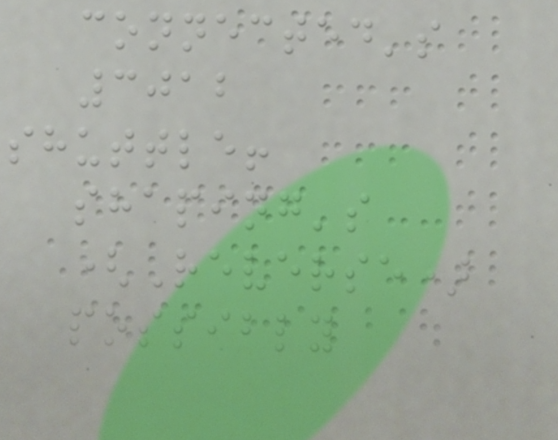connected's
3012
shuttle!
shaping's
(Reverse)
possibly
